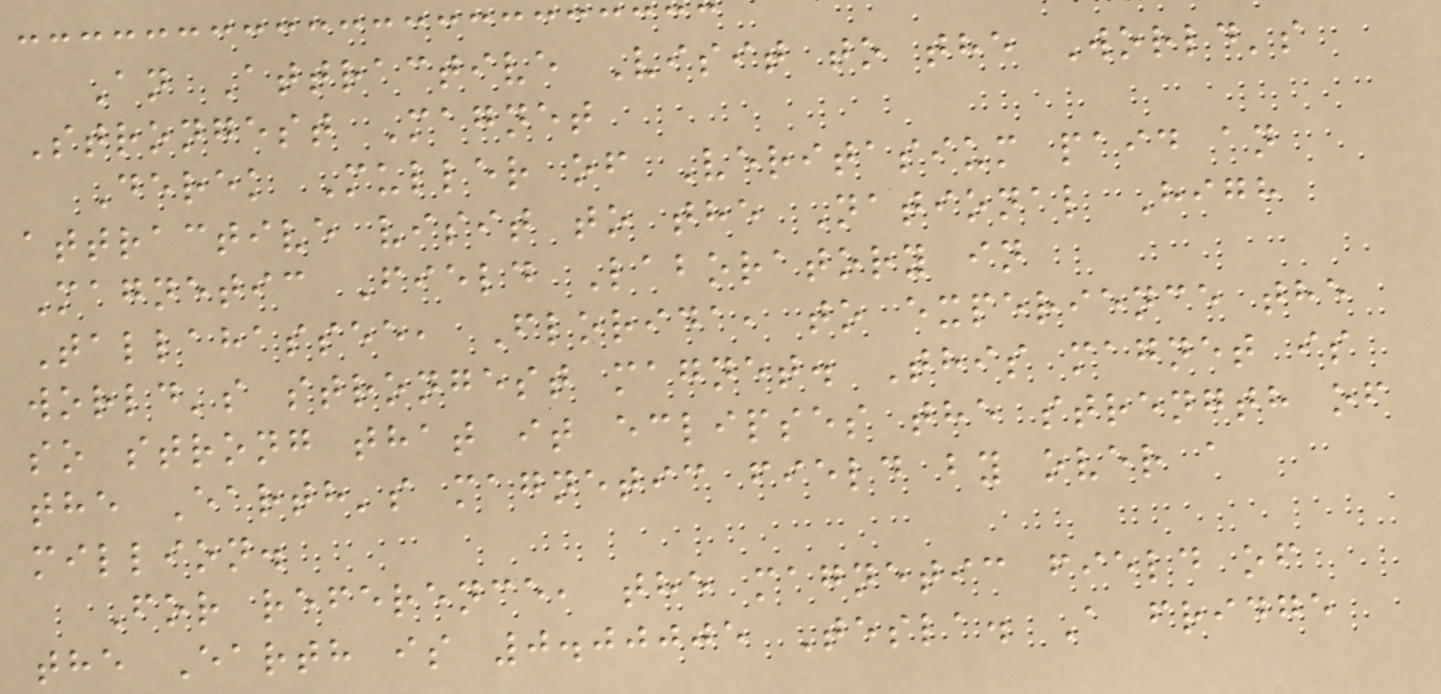An Attractive Visit to the World's
Strongest Magnet
Derek Muller of Veritasium paid an
attractive visit to the National High
Magnetic Field Laboratory in
Tallahassee, Florida, to experience the
world's strongest magnet. This magnet is
so strong that it eclipses the strength of
the Earth's magnetic field by over a
million.
For reference, the magnetic field of
the Earth is 0.00005 Tesla. A fridge
